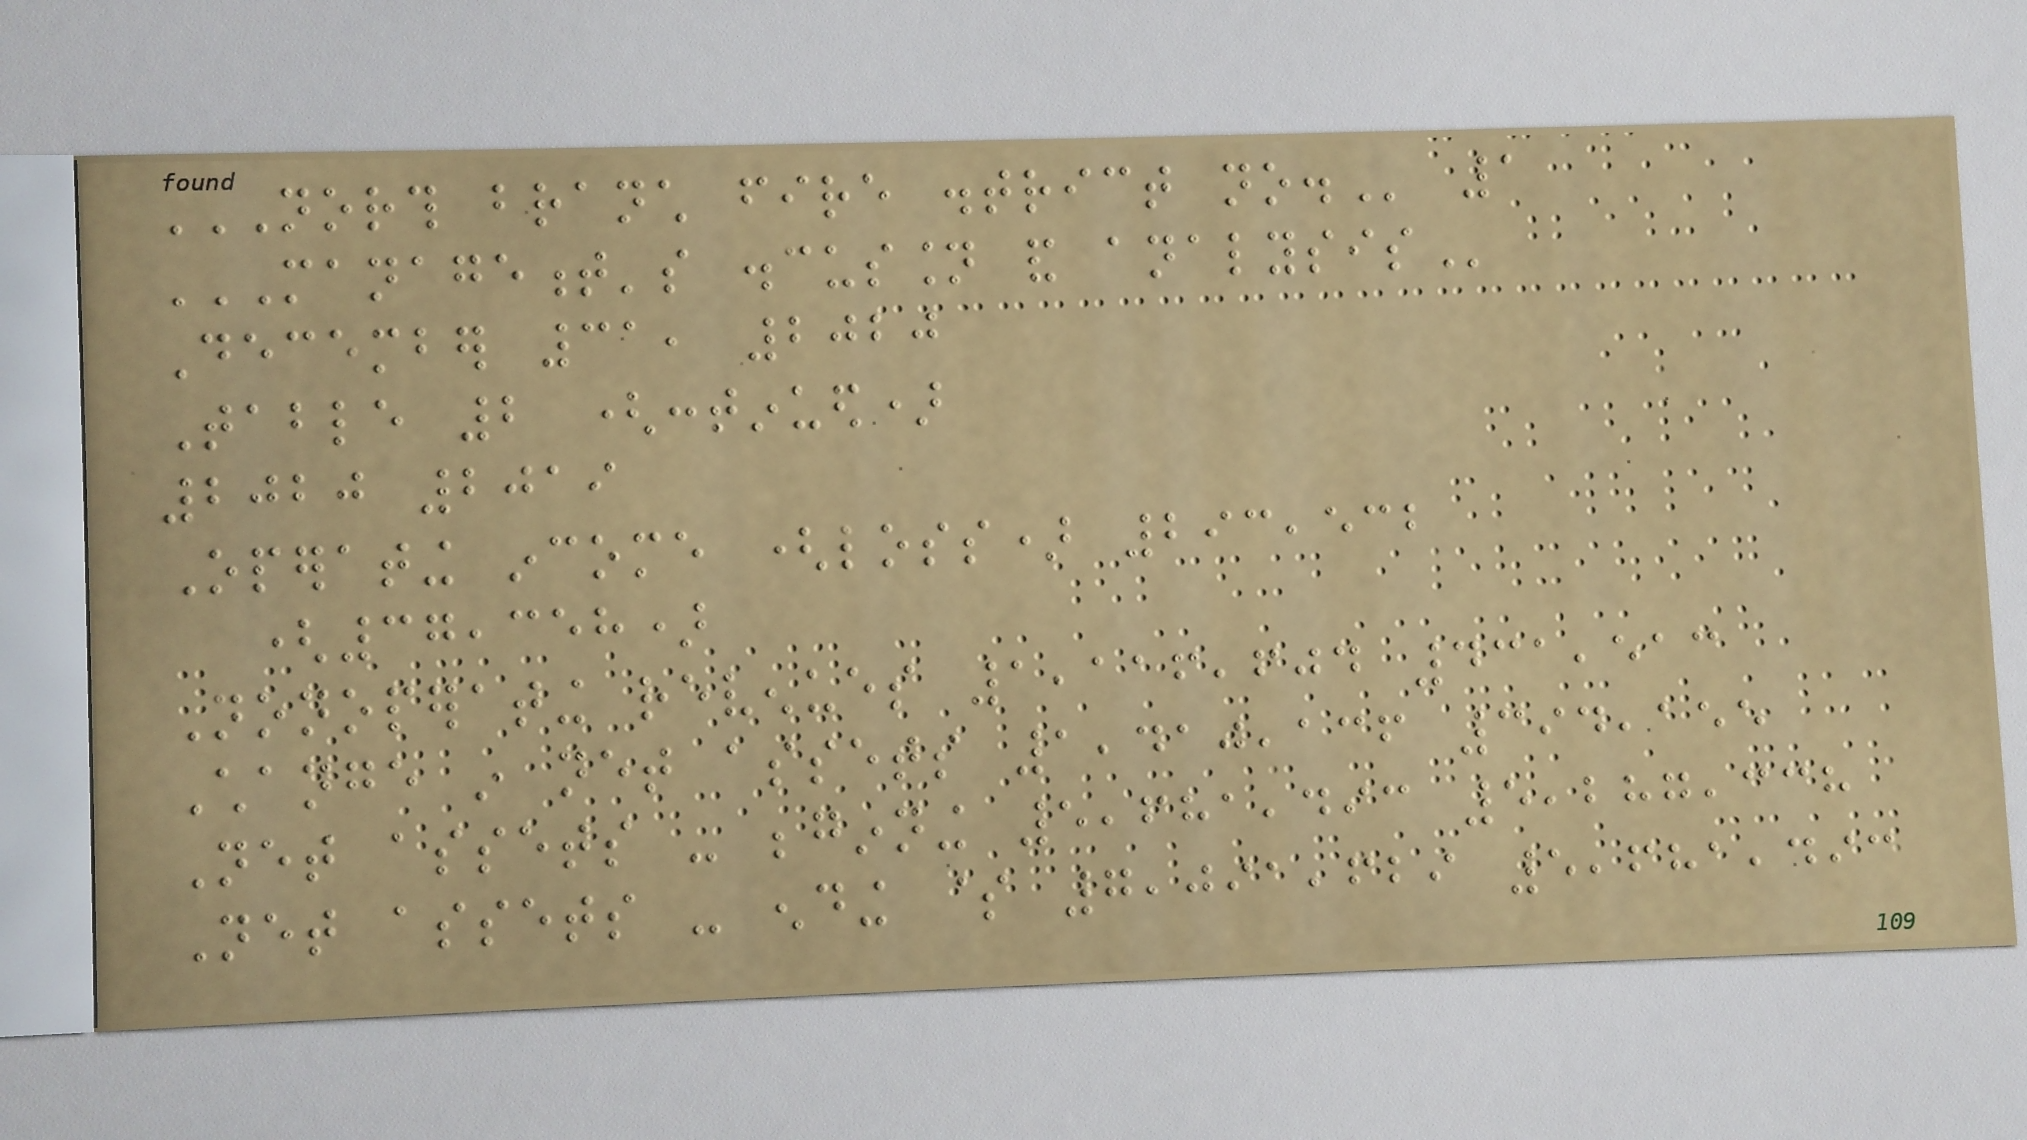NORTH BRANCH FIRE DISTRICT NO. 1
MANAGEMENT'S DISCUSSION AND ANALYSIS
December 31, 2020
Table 2 (continued)
2020 2019
Operating income (loss) 293,532
(37,358)
Nonoperating revenues 1,116,604 431,513
Change in net assets 1,410,136 394,155
Net assets - beginning 5,681,493 5,287,338
Net assets - ending $ 7,091,629 5,681,493
